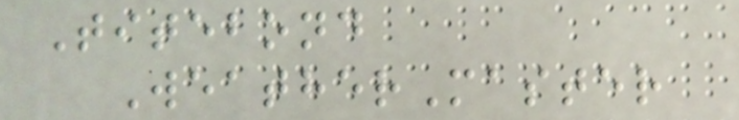Titebond
WeatherMaster
